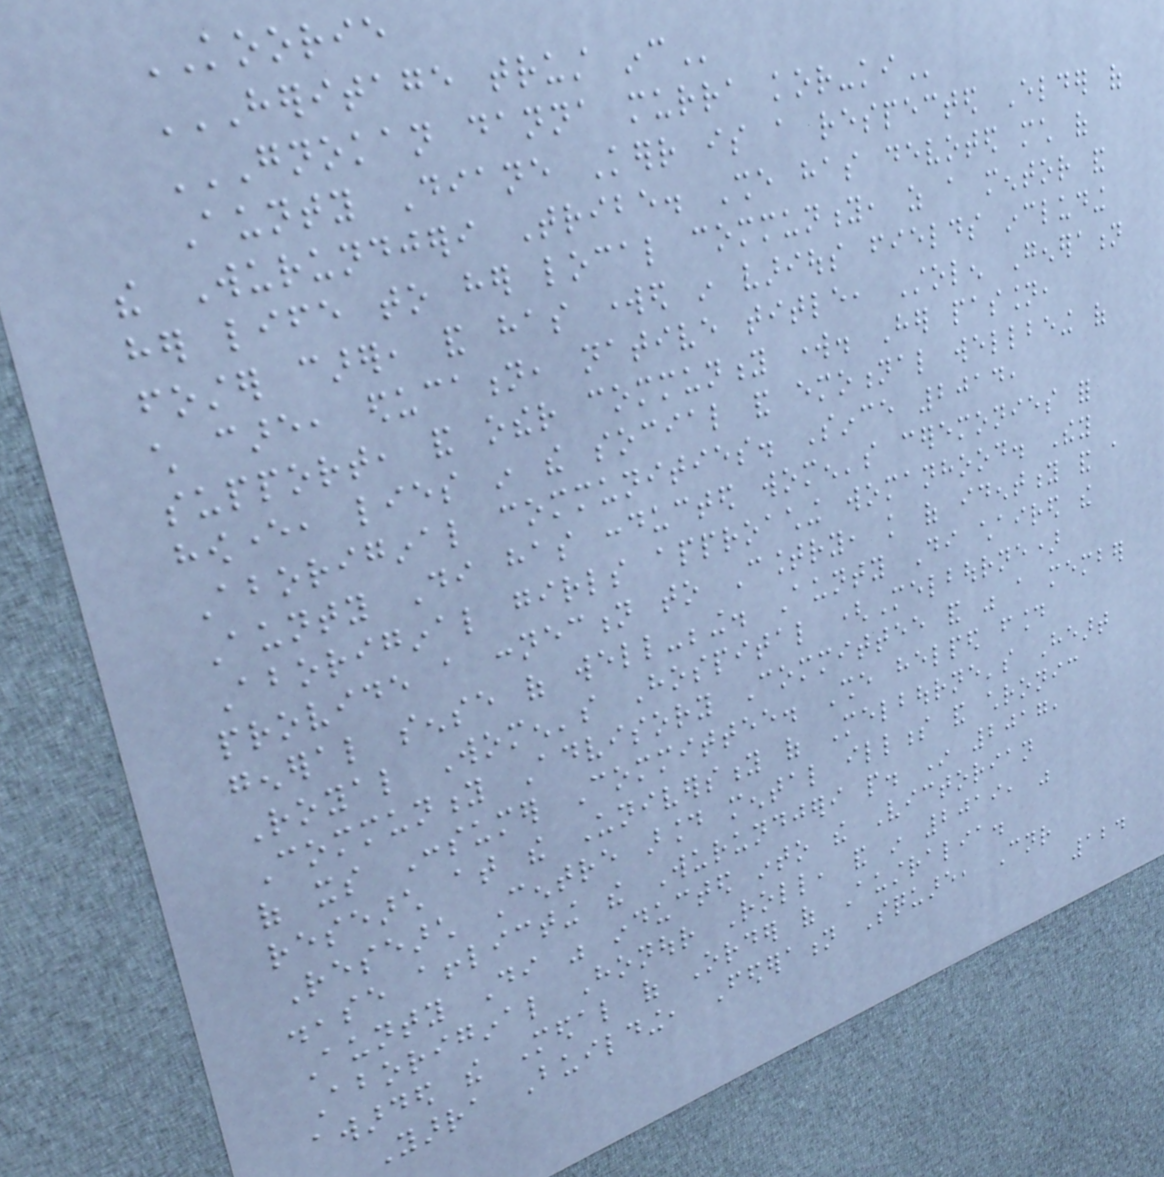KOORIE
HERITAGE TRUST INC
GNOKAN DANNA MURRA KOR-KI
Aunty Diane Kerr is a respected Elder of
the Wurundjeri Tribe. She has devoted much of
her life to her local community, as a mentor and
foster carer, and has worked in various fields including
child care, education, native title, Stolen Generation
support, and other community work. Her passion,
however, lies in the social and emotional wellbeing of
Aboriginal communities. Since 2014,
Aunty Di has conducted women's ceremonies for
Aboriginal girls approaching womanhood. They
provide a connection to Country, knowledge of identity and a
general sense of well-being. Aunty Di chaired the
Royal Women's Hospital (Melbourne)
Community Advisory Committee and was a member
of its Consumer Committee. She helped found
research at the University of Melbourne's Heart
Research Centre around mental illness and chronic
disease afflicting the Wurundjeri people. In 2017,
Aunty Di was inducted into the Victorian
Aboriginal Honour Roll, and in 2019, was
awarded the Medal of Order of Australia.
Yarra Building, Federation Square, Cnr
124
